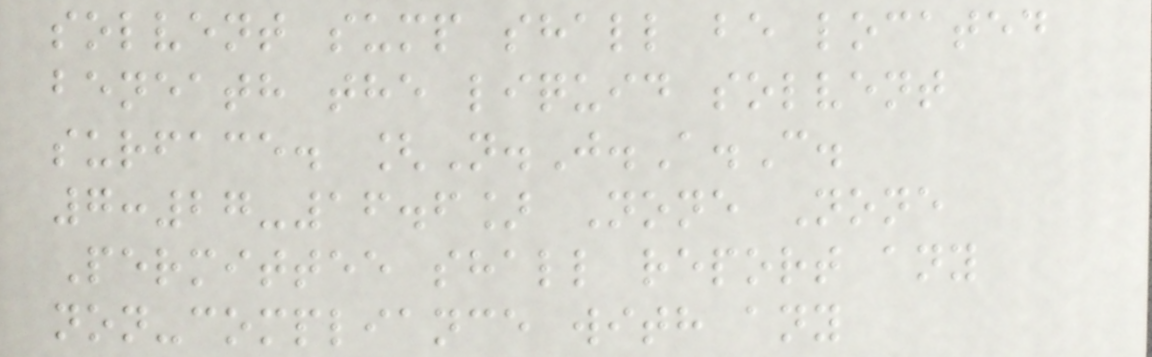solvent sump shall be located
beneath the liquid solvent
surface. [N.J.A.C.
7:27-16.6] None None
Permittee shall report any
non-compliance with any
